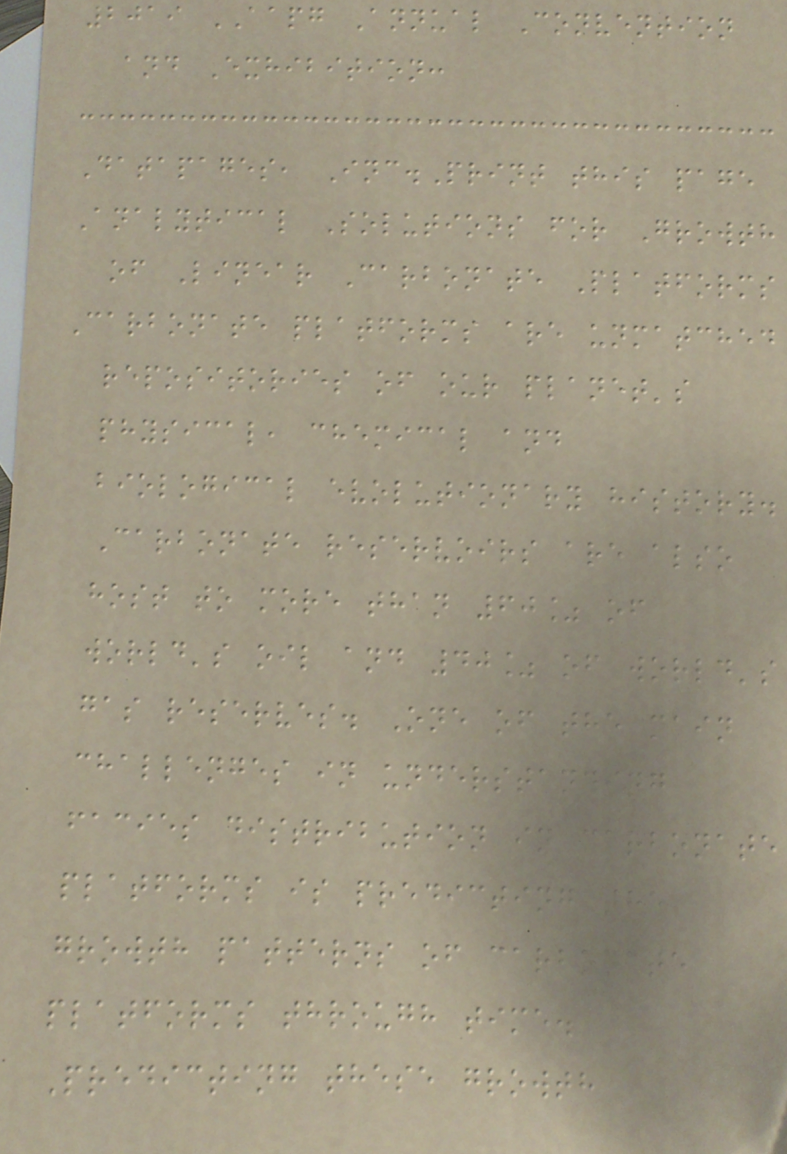2019 AAPG Annual Convention
and Exhibition:
Datapages, Inc.Print this page
Analytical Solutions for Growth
of Linear Carbonate Platforms
Carbonate platforms are unmatched
repositories of our planet's
physical, chemical and
biological evolutionary history.
Carbonate reservoirs are also
host to more than 60% of
world's oil and 40% of world's
gas reserves. One of the main
challenges in understanding
facies distribution in carbonate
platforms is predicting the
growth patterns of carbonate
platforms through time.
Predicting these growth
